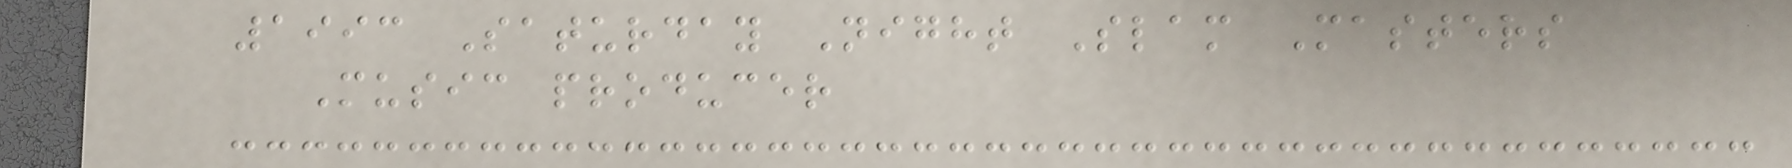1993 Saturday Night Slam Masters
Music producer
